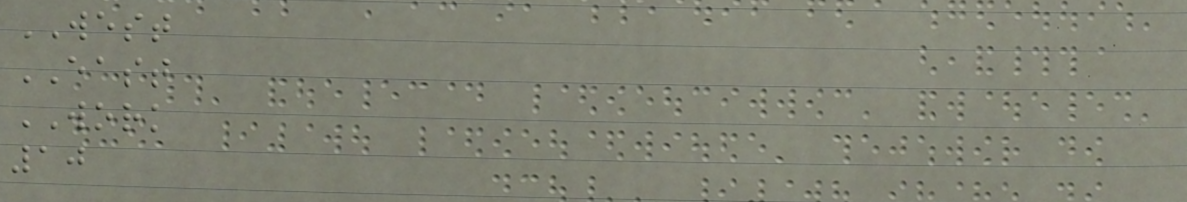WEST
EAST
WORK
10
